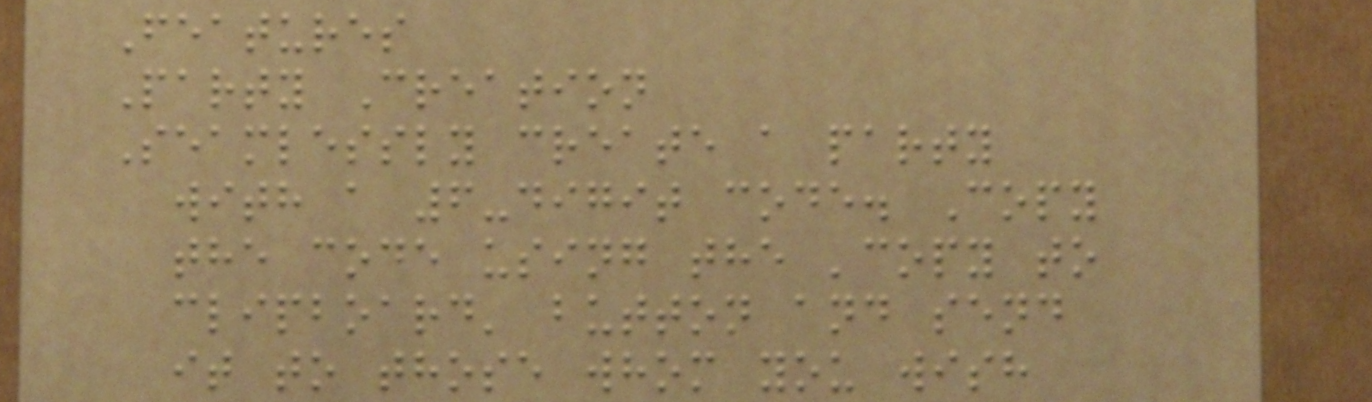Features
Party Creation
Seamlessly create a party
with a 6-digit code. Copy
the code using the 'copy to
clipboard' button and send
it to those whom you wish
